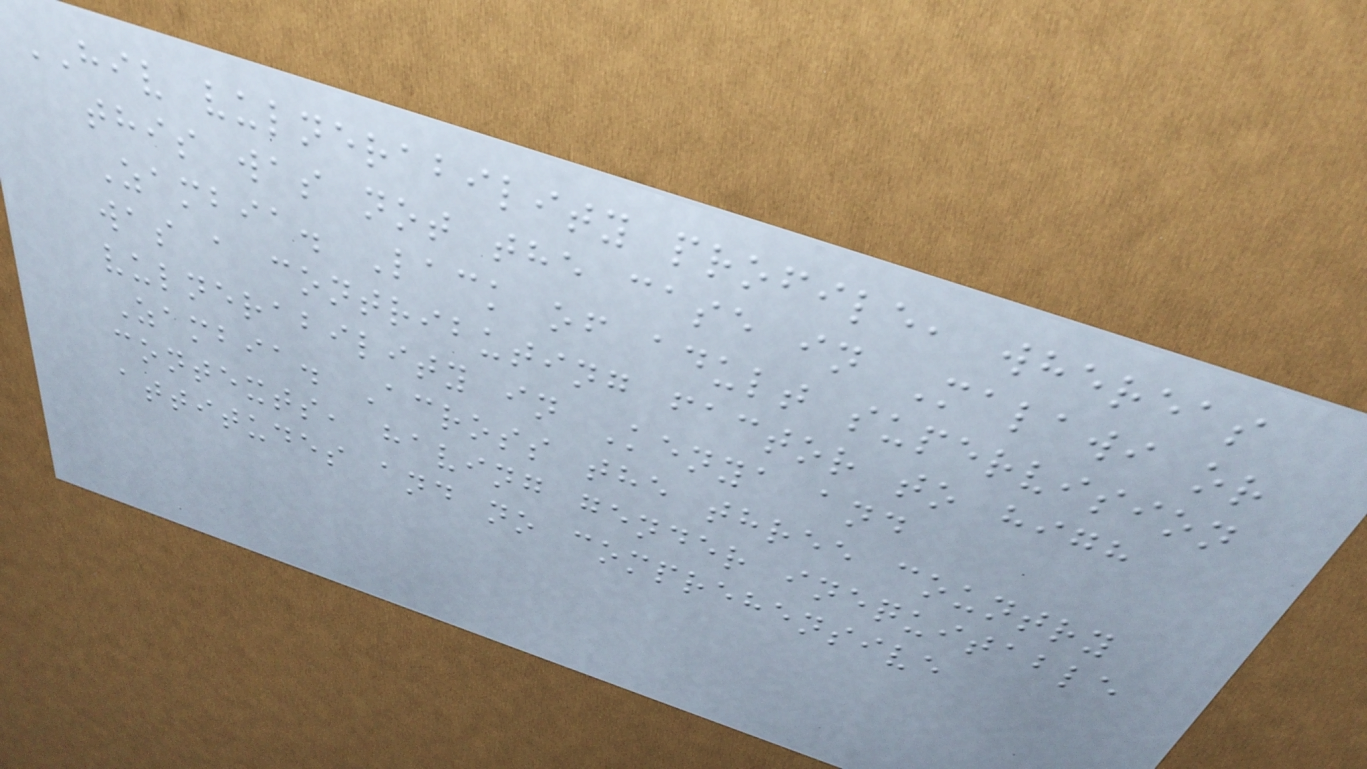HIV vulnerability profile, whereas
this was not the case in Malawi or
Zambia. Lack of adult supervision
was a contributing factor to high
vulnerability in Kenya and
Zambia. Across the three country
contexts, having gender inequitable
attitudes and no comprehensive
